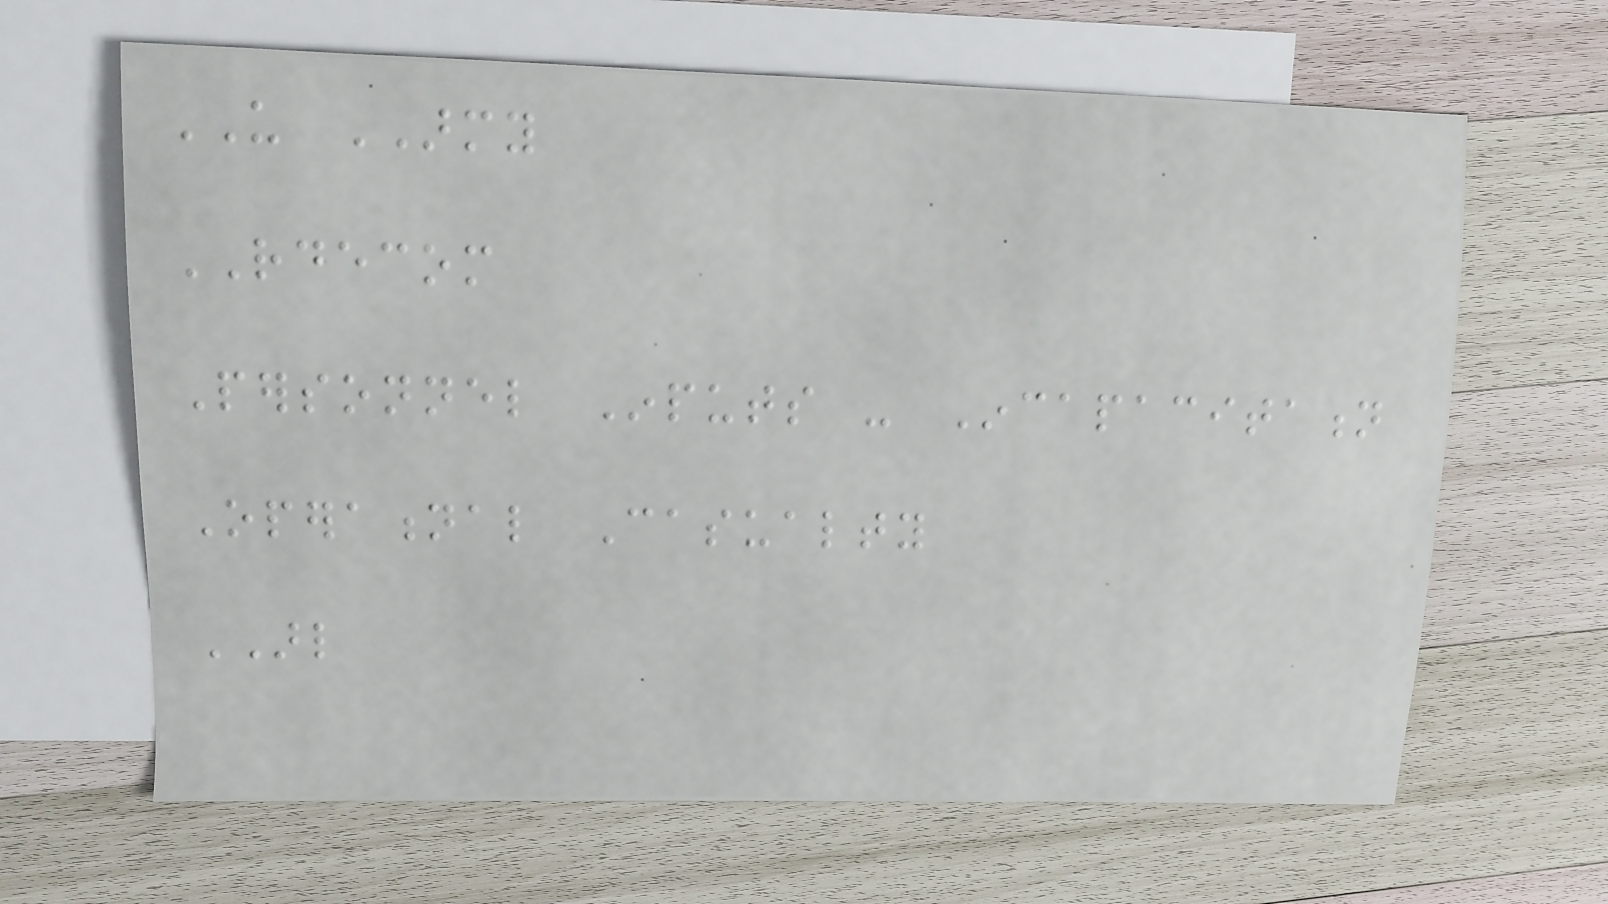US ARMY
RDECOM
Personnel Inputs - Incapacitation
Operational Casualty
ARL
